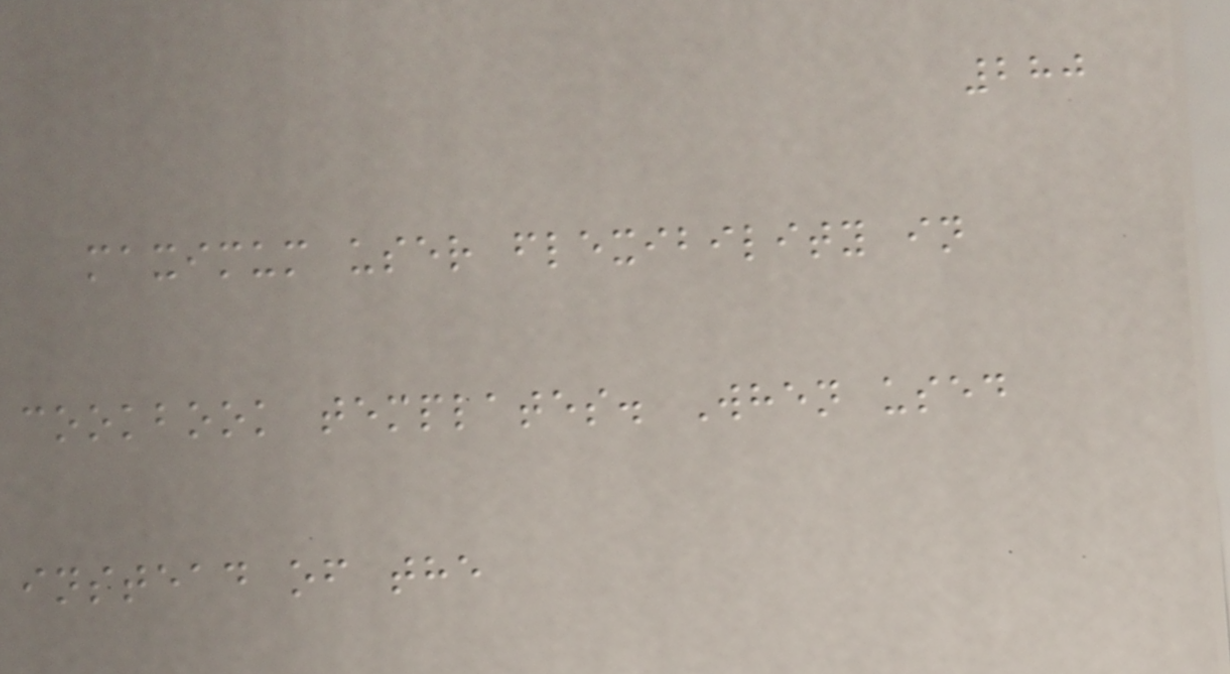280
maximum user flexibility in
cookbook templates. When used
instead of the
